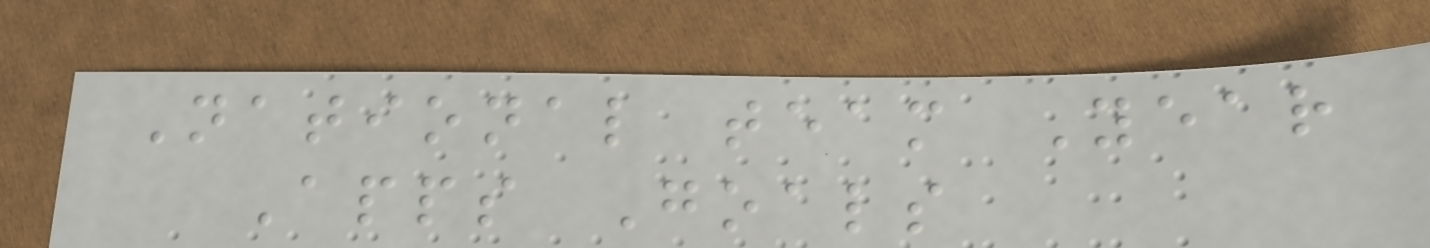National team Year
Apps Goals
